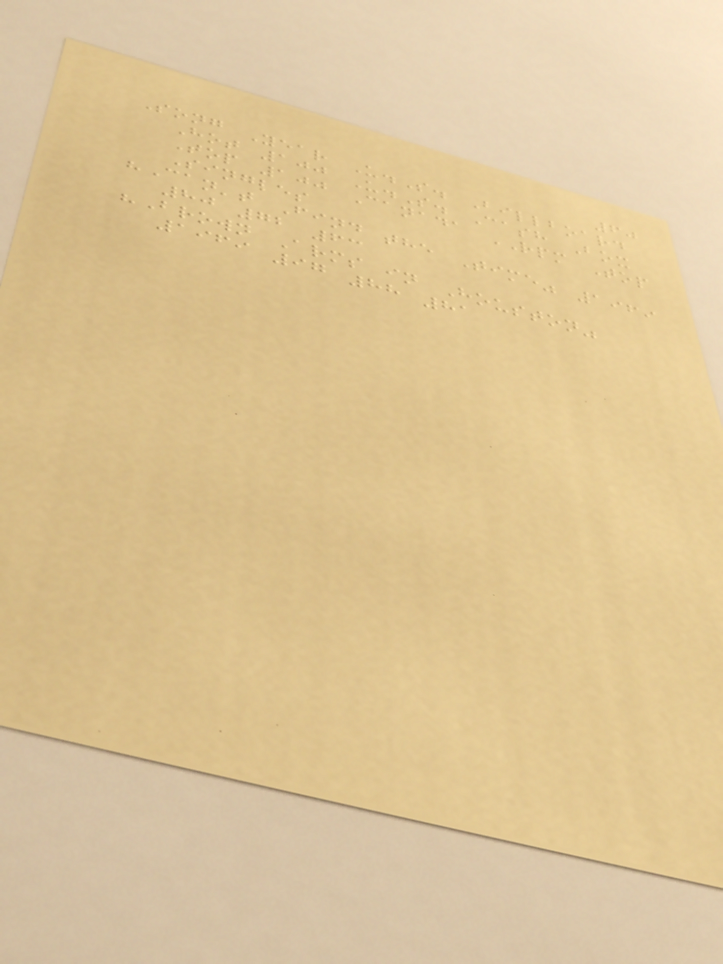60
Song Year U.S. Billboard
Hot 100 U.S. Cash Box
Top 100 Canada RPM Top
Singles
"Can't Find the Time" 1969
80 72 63
"Brown Arms in Houston"
1969 97 88 81
